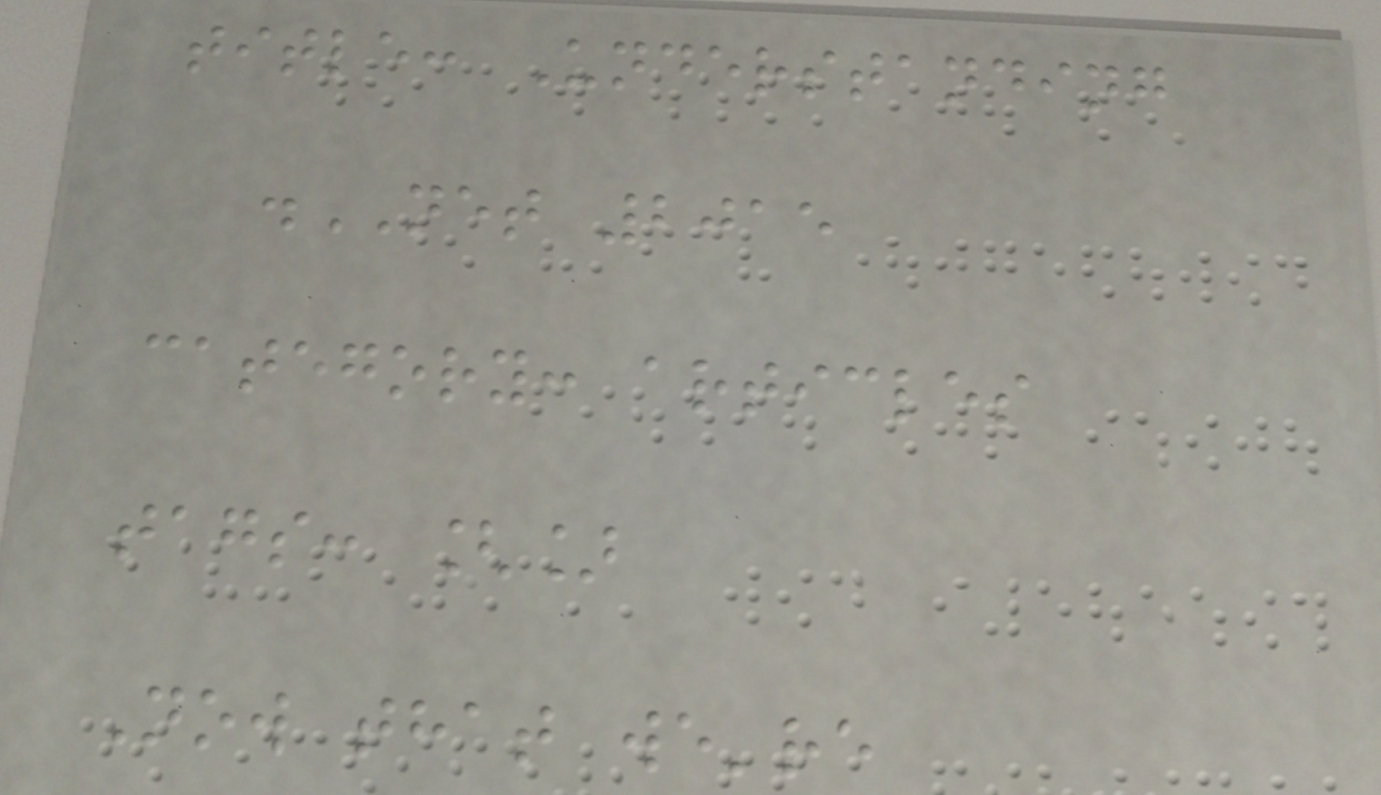title: Understanding
.NET 2015
category: articles
tags: []
Now that we're
